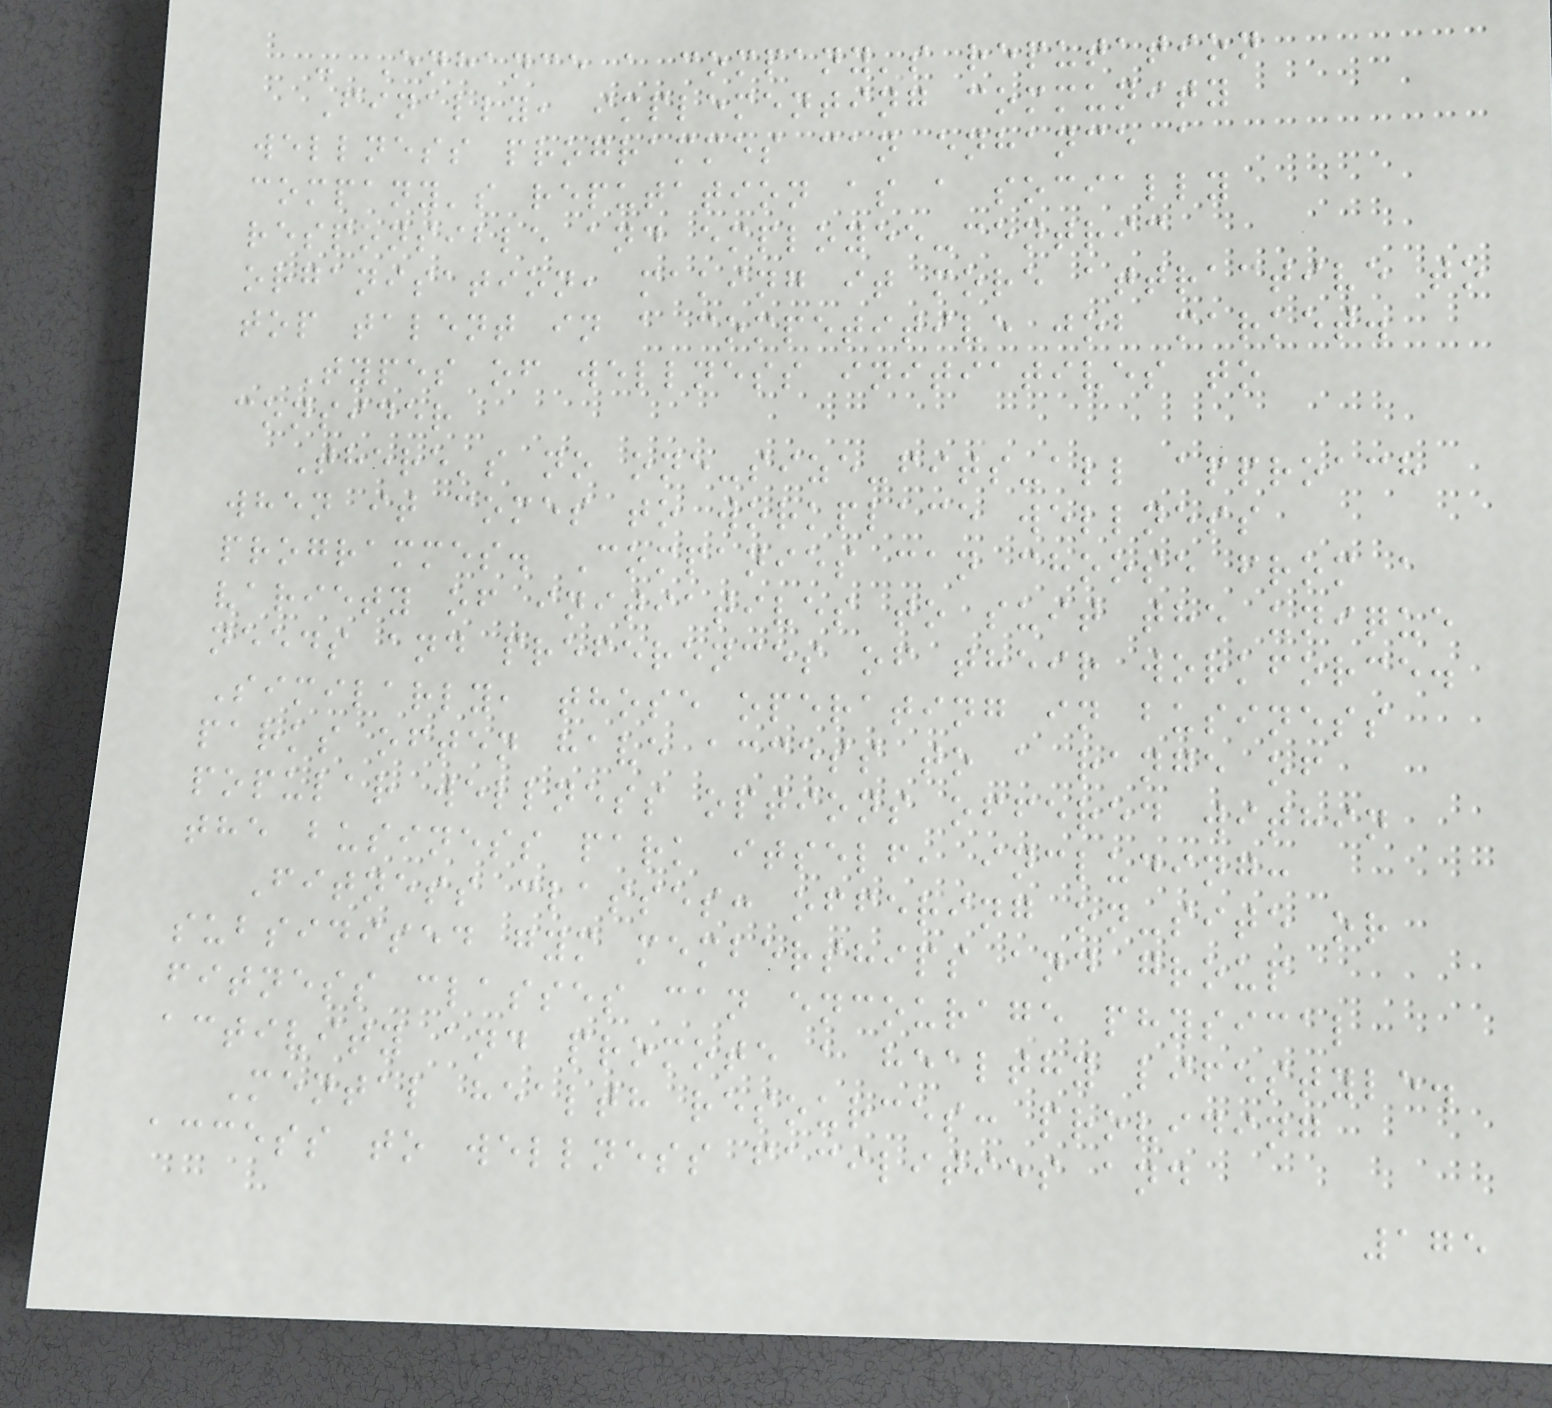- Enhance a company's reputation
Finally, implementing community
wellness programmes can enhance a
company's reputation as a socially
responsible and employee-centric
organisation, making it more attractive to
top talent in a competitive job market.
Types of wellness initiatives to
consider
There's no one-size-fits-all approach
when it comes to workplace wellness
programmes. Companies can choose from a
variety of initiatives to suit the unique
needs and preferences of their workforce.
Similarly, those operating in business
parks often have access to a range of
popular wellness options offered within
the business park itself, including:
Fitness classes: offering on-site or
subsidised gym memberships and group
fitness classes can encourage physical
activity and promote a healthy lifestyle.
Mental health resources: providing
access to wellness facilities and
175
